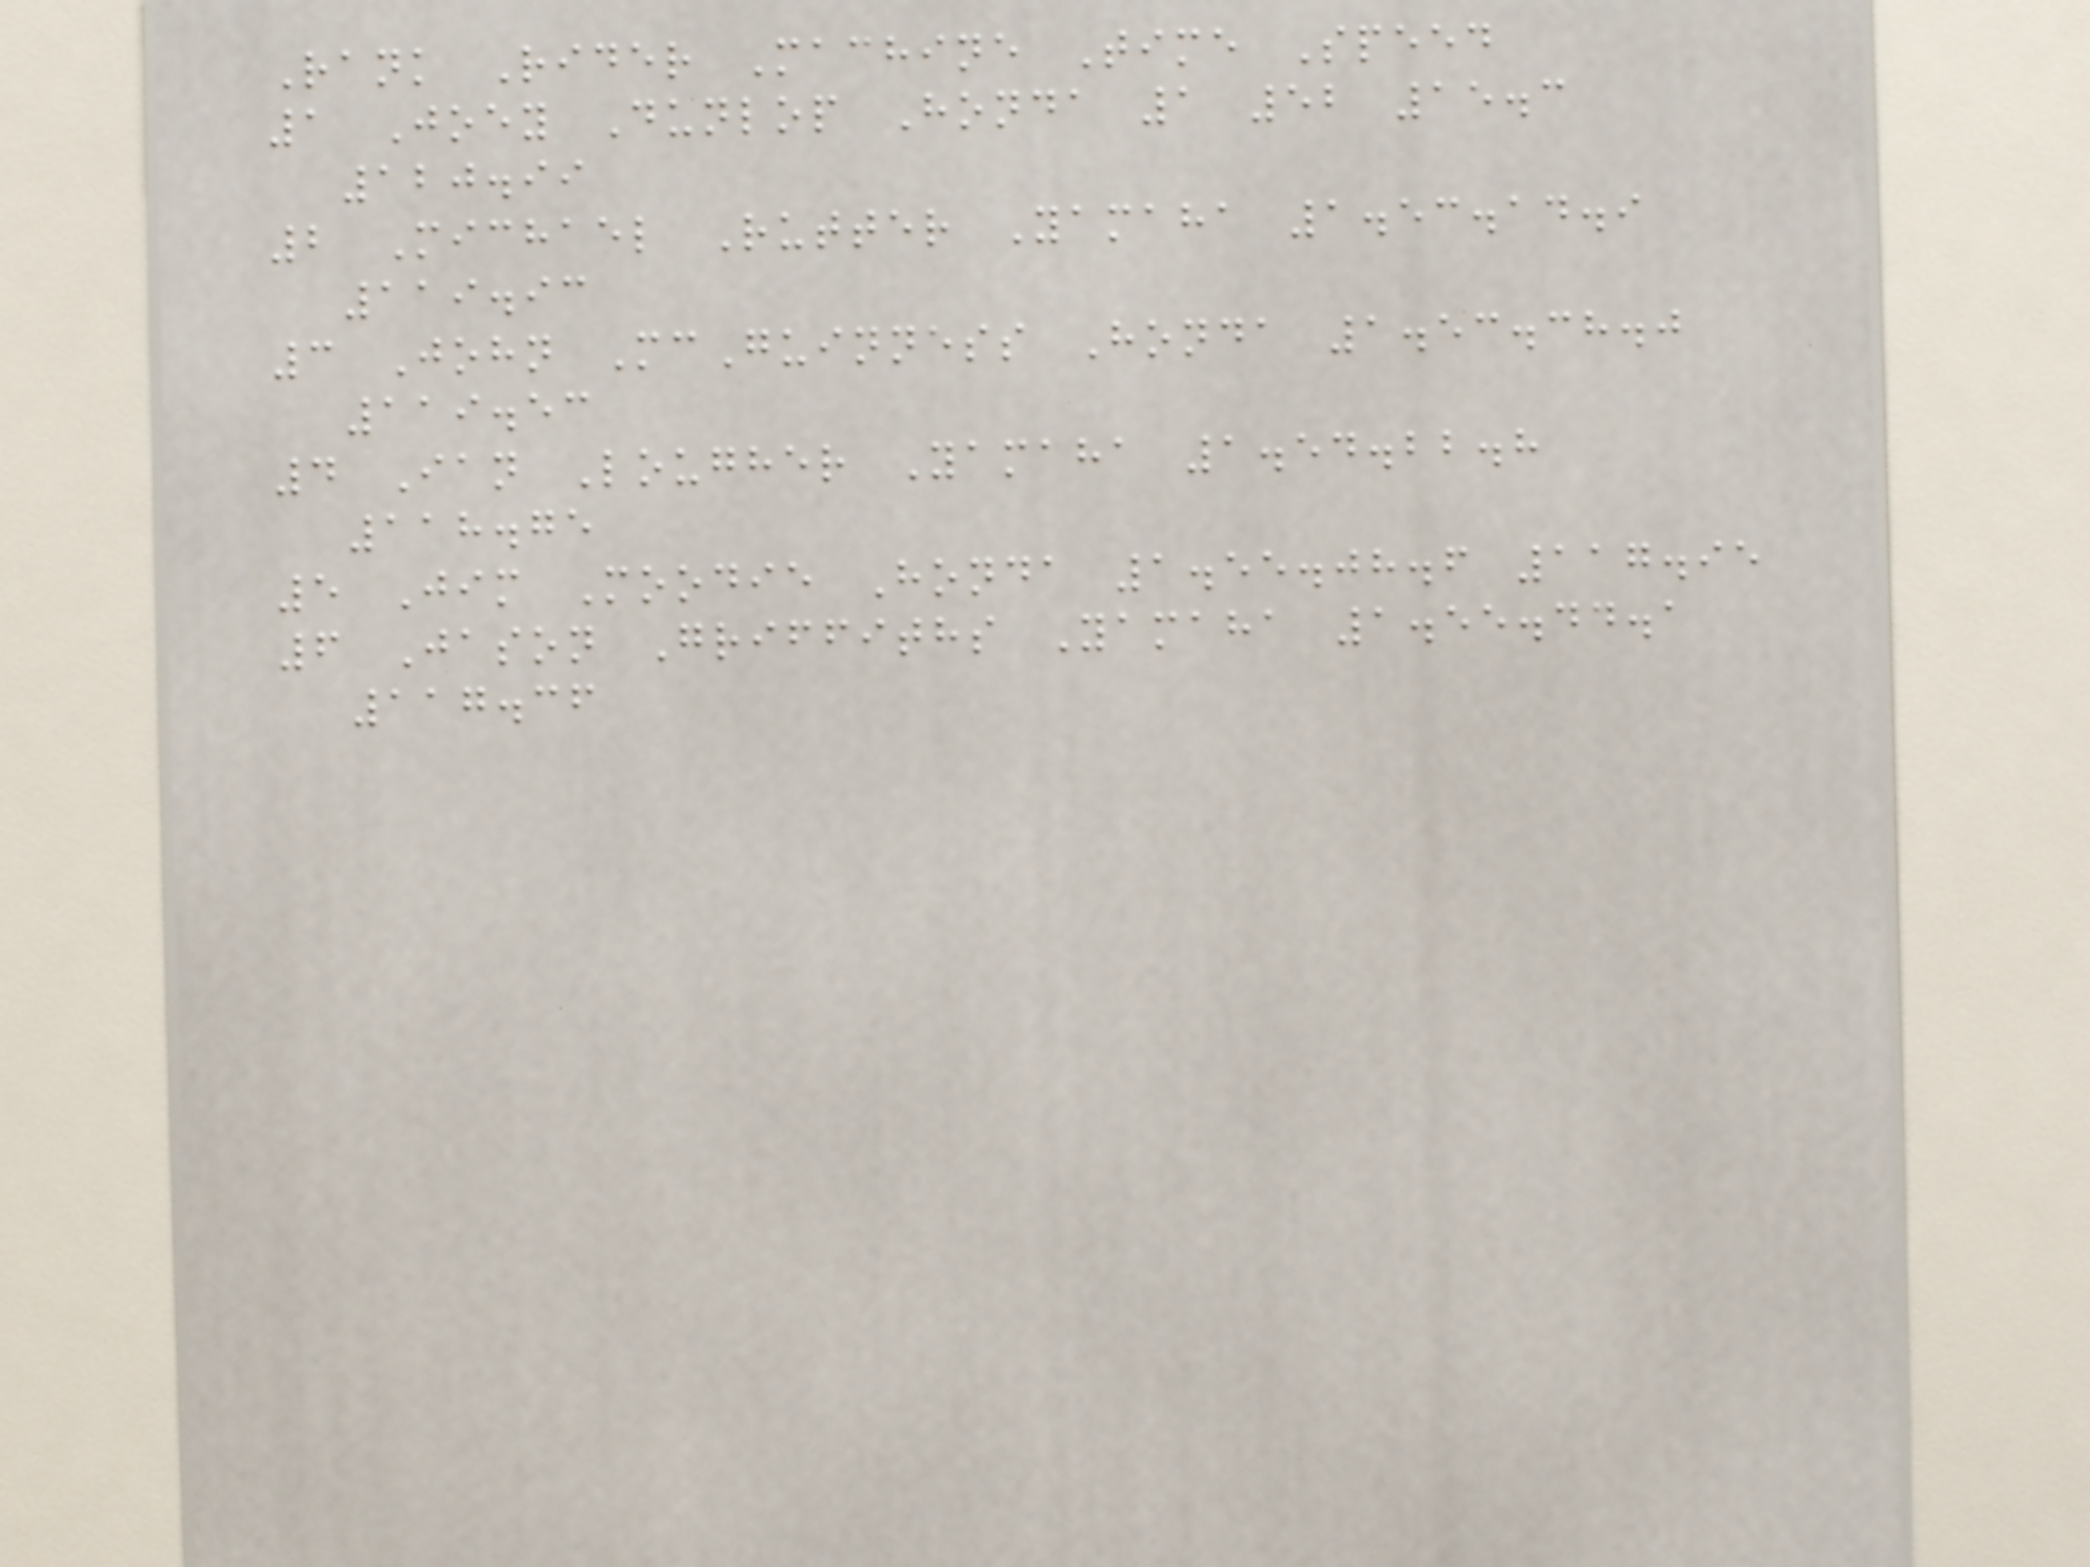Rank Rider Machine Time Speed
1 Joey Dunlop Honda 1 52 15.3
120.99
2 Michael Rutter Yamaha 1.53.14.9
119.93
3 John McGuinness Honda 1.53.38.0
119.53
4 Ian Lougher Yamaha 1.54.22.8
118.75
5 Jim Moodie Honda 1.55.08.6 117.95
6 Jason Griffiths Yamaha 1.55.44.1
117.36
